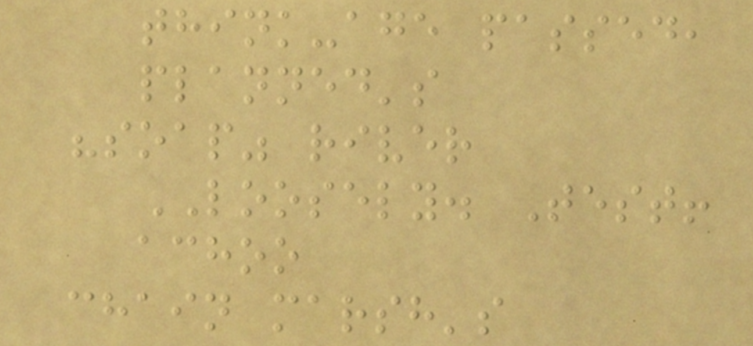think-age passed,
planned's
"soap" river
LOOSELY. Test!
achoo
chain marsh's
